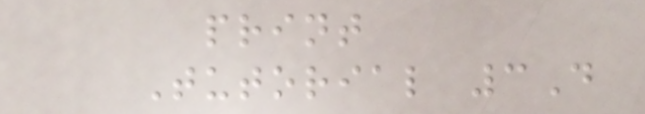print
Tutorial 3D
